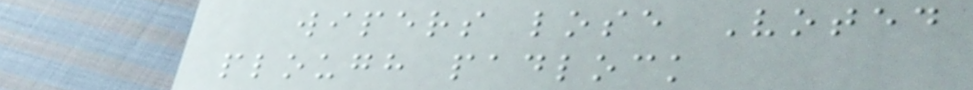wipers lose Voted
plough padlock
